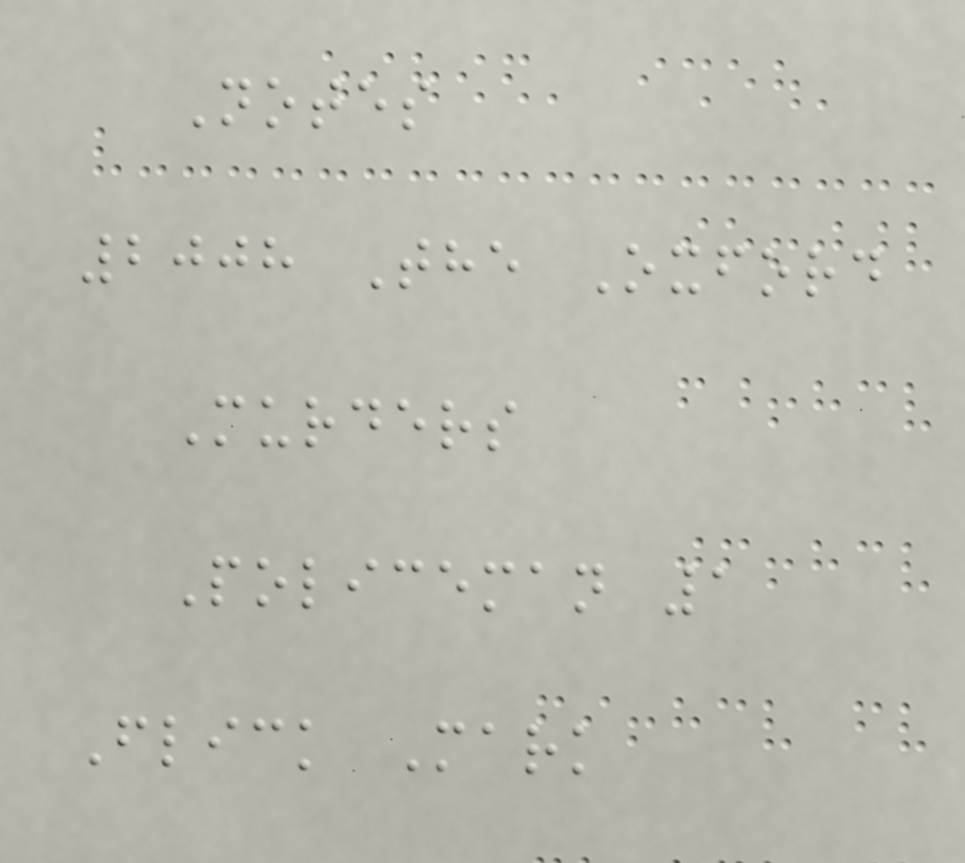Notes
2008 The Oxford
Murders
Policeman 1
Flick Mark
